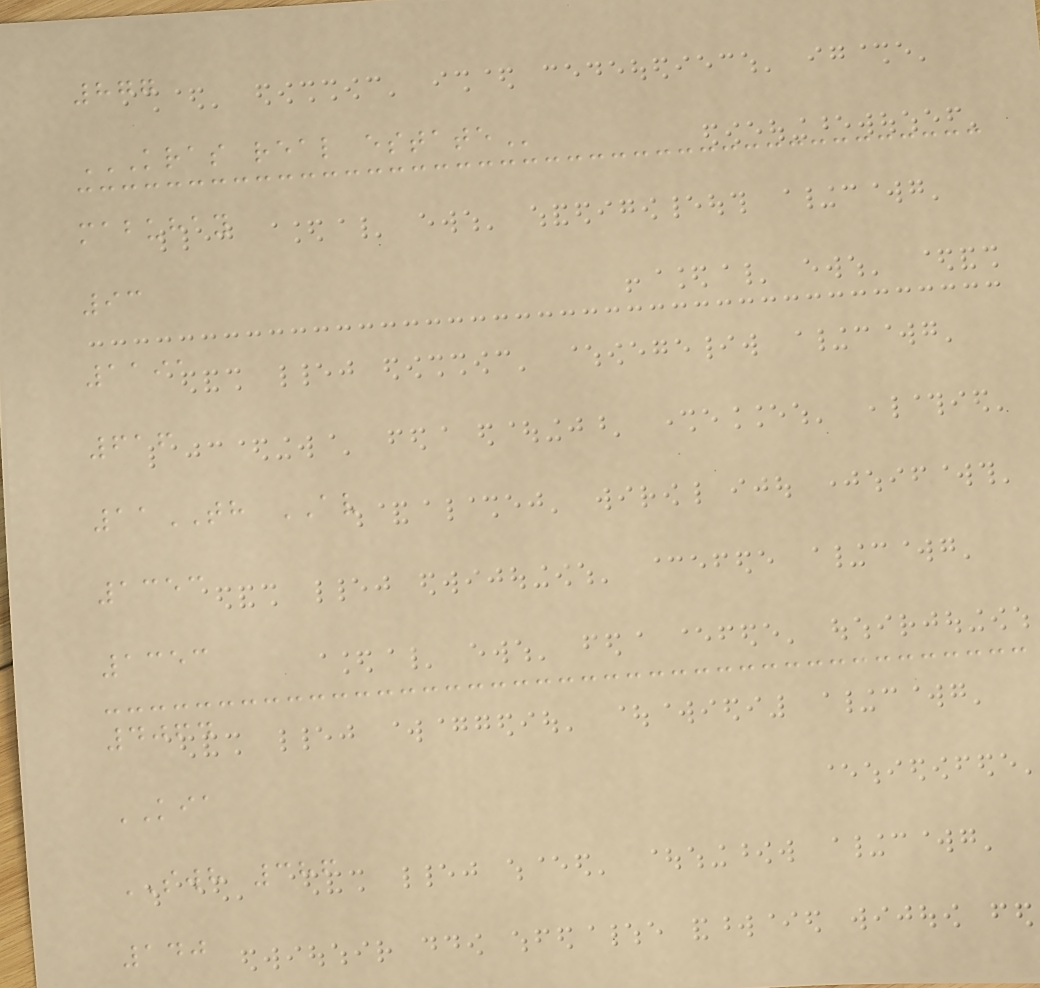877
KRAS REAL ESTATE
mabuhay
93
1191
616
11TH AV
1353
1353
4064
KIA
SWH 386
140
